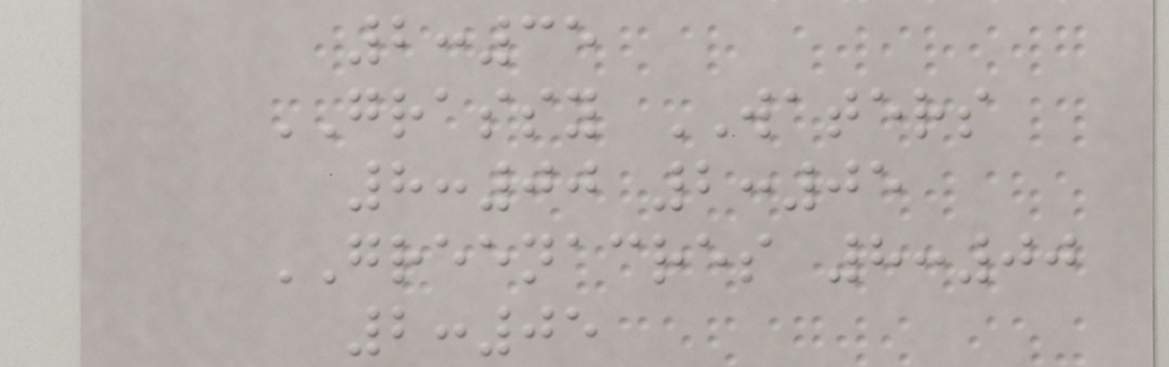2:35
GRASSY WATERS
8:00 2:05
GREENACRES 8:00
2:05
